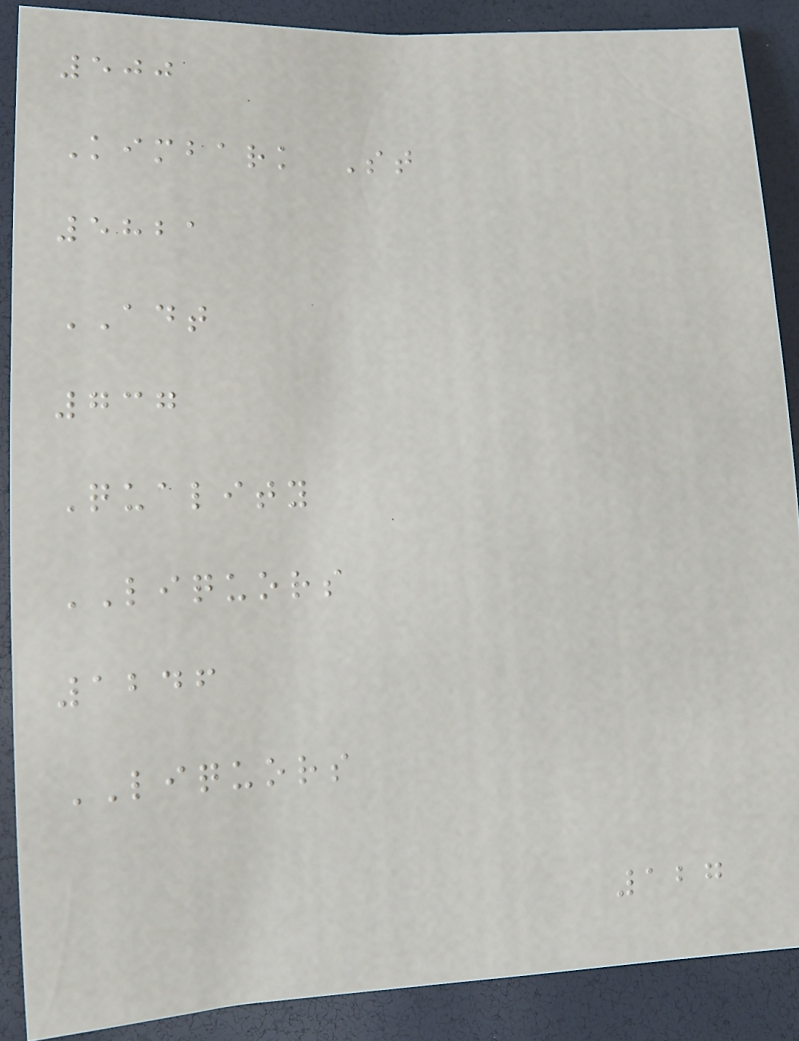500
Kimbark St
5821
ADT
737
Quality
LIQUORS
1246
LIQUORS
127
